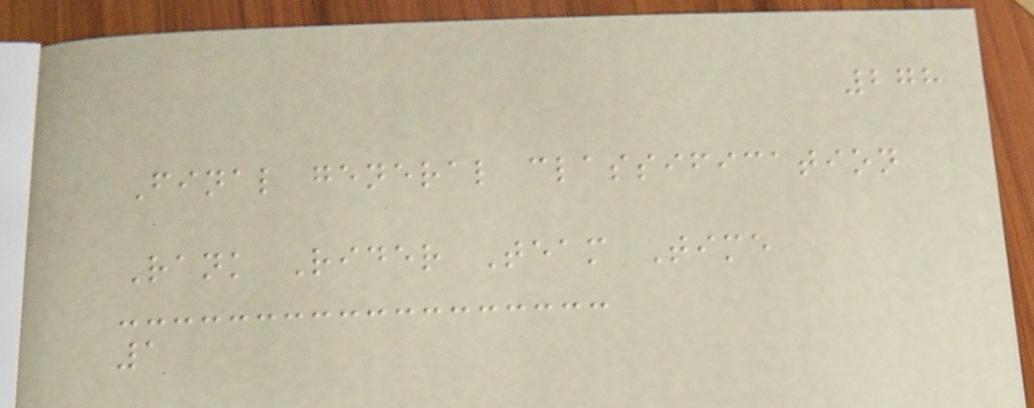278
Final general classification
Rank Rider Team Time
1
